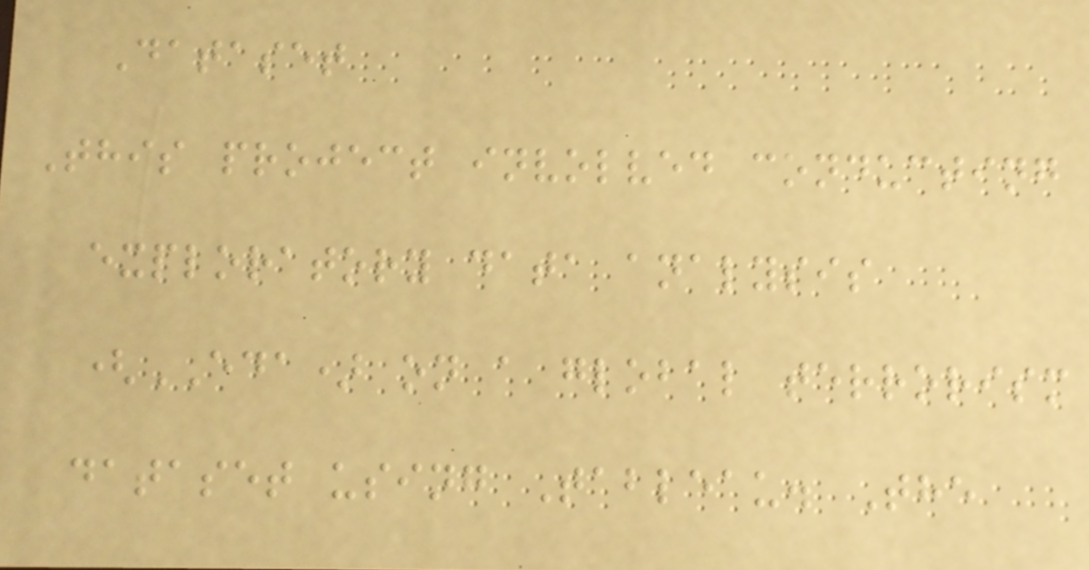Dataset
This project involved conducting
exploratory data analysis
(EDA) on a global terrorism
dataset using Tableau. The
